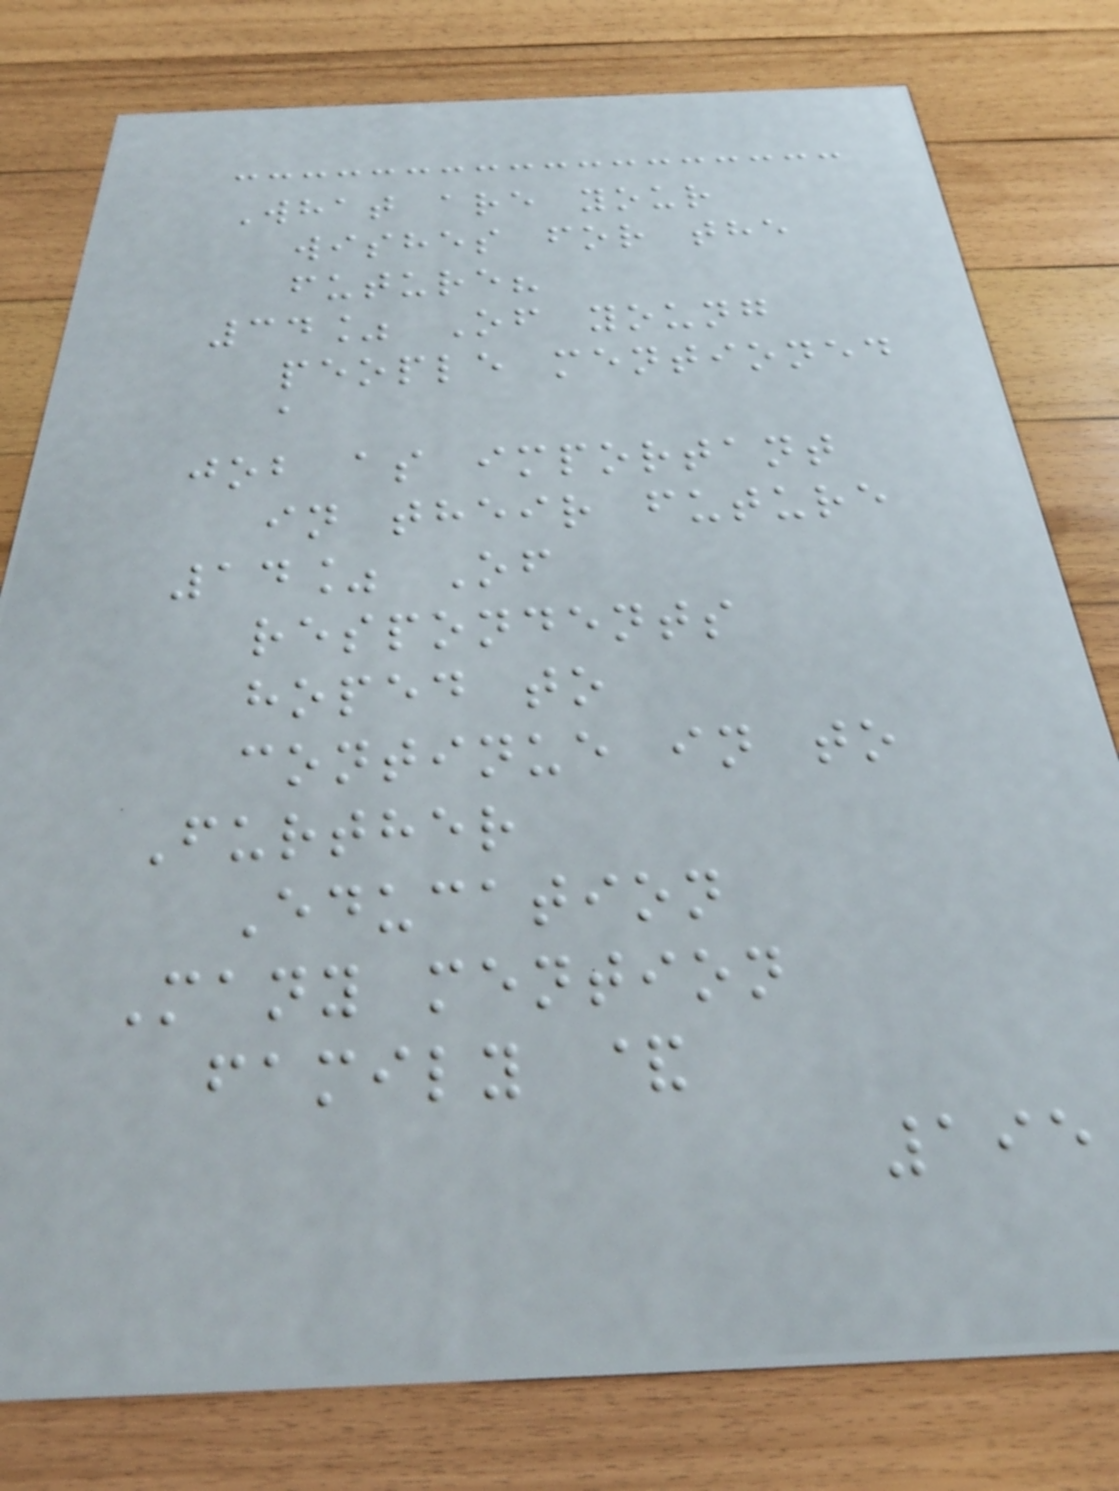What are your
wishes for the
future?
34% Of young
people mentioned
a
job as important
in their future
14% Of
respondents
hoped to
continue in to
Further
Education
Many mention
family &
195
